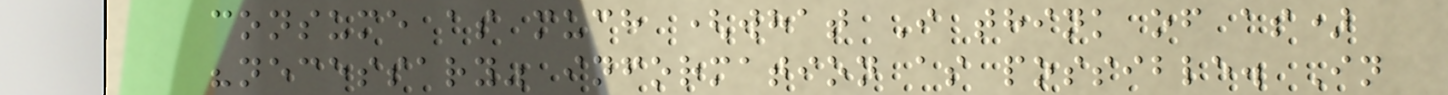consume as much (what I think of as)
"necessary" information as possible. In
